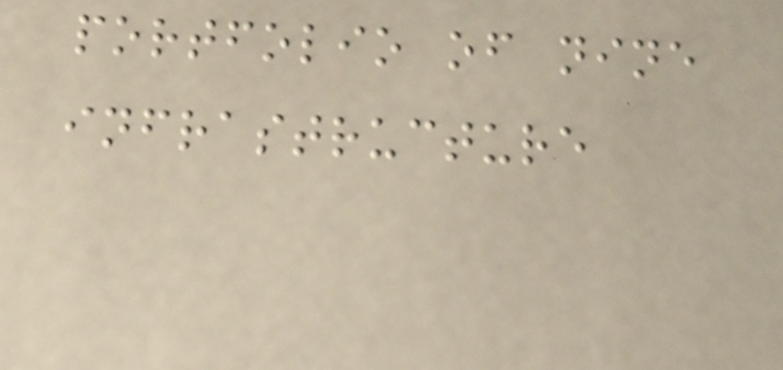portfolio of nine
infrastructure
